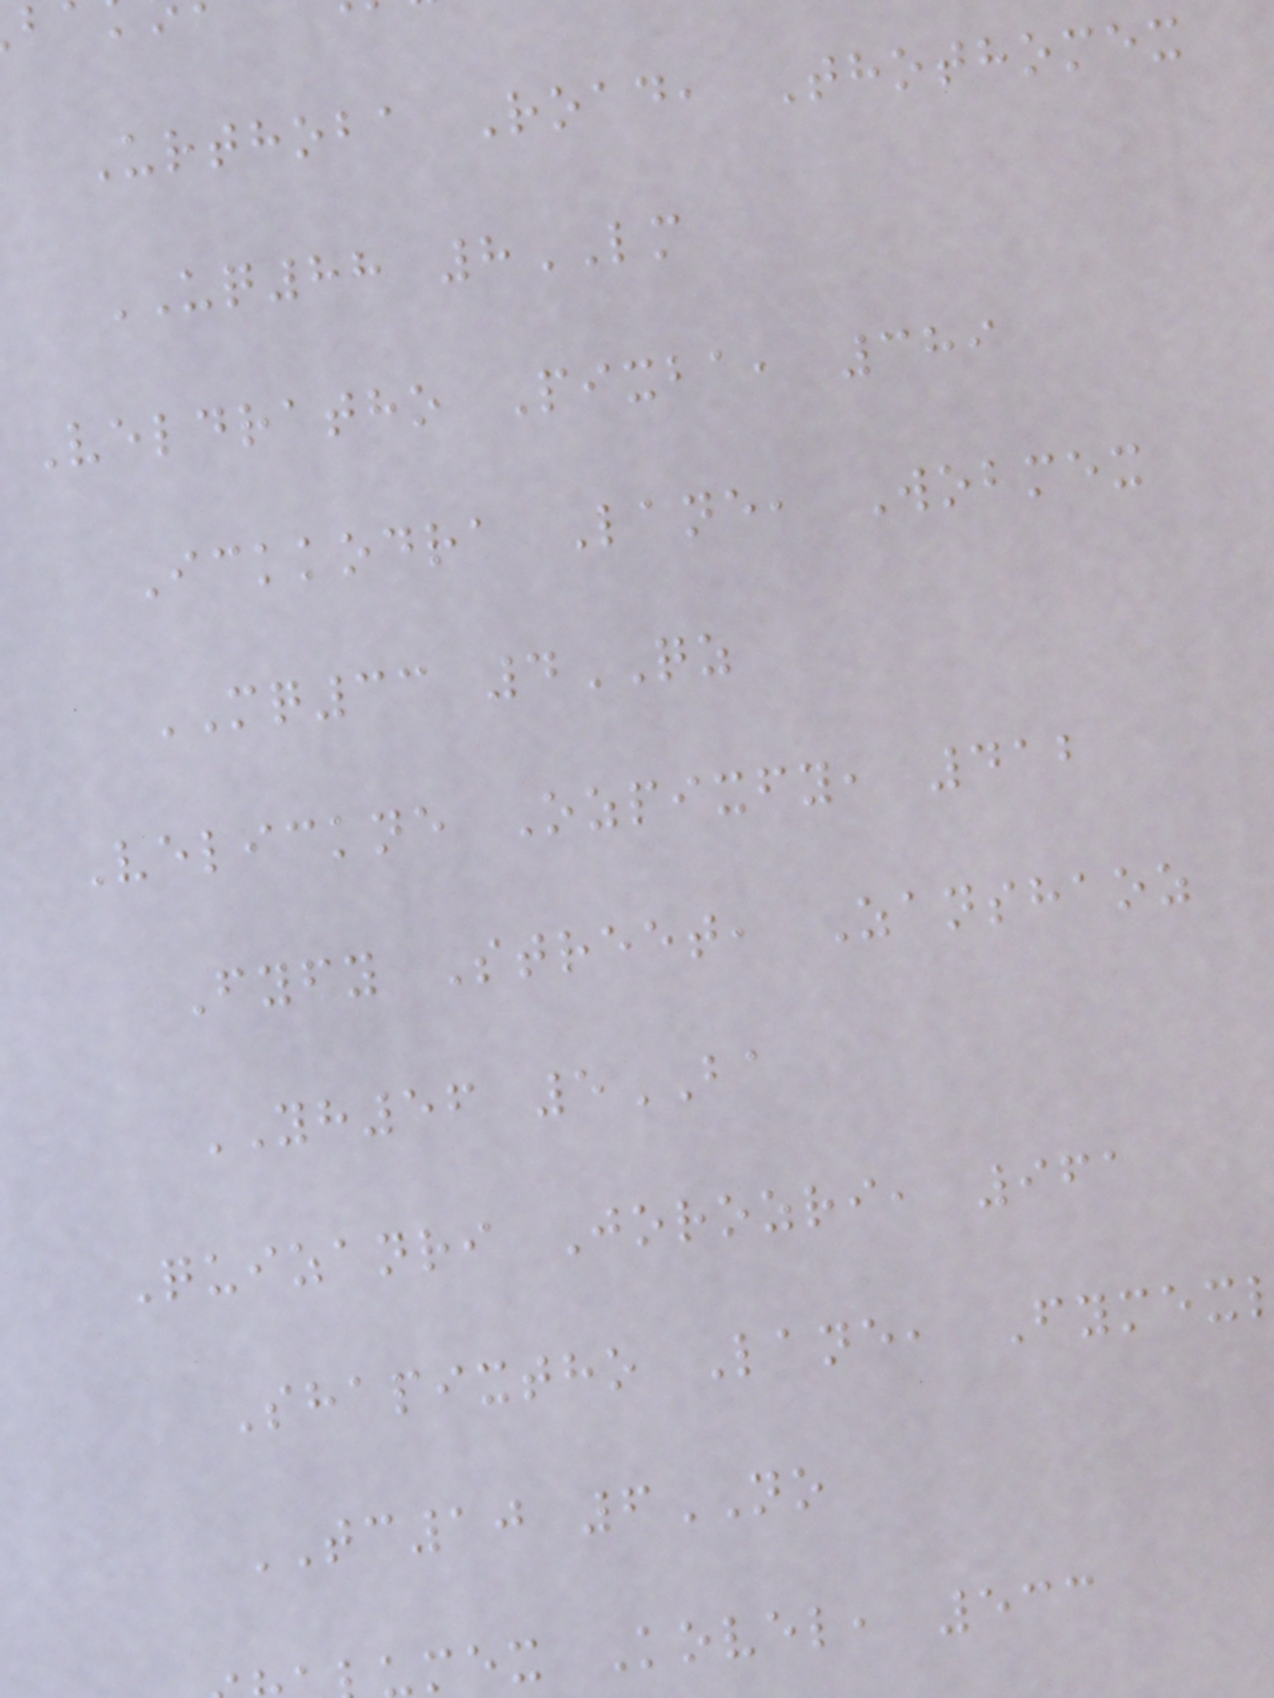Urthoba Road, Thothomex
UQ88 8LM
Veldratho Pixba, 389
Ickkodra Lane, Wobmex
MQ33 4QZ
Velickne Ozpixfy, 412
Fyfy Street, Zanshaoz
YH56 5BA
Quizanri Jorozri, 961
Shapixtho Lane, Fymex
TC10 6NO
mex Kovel, 533
